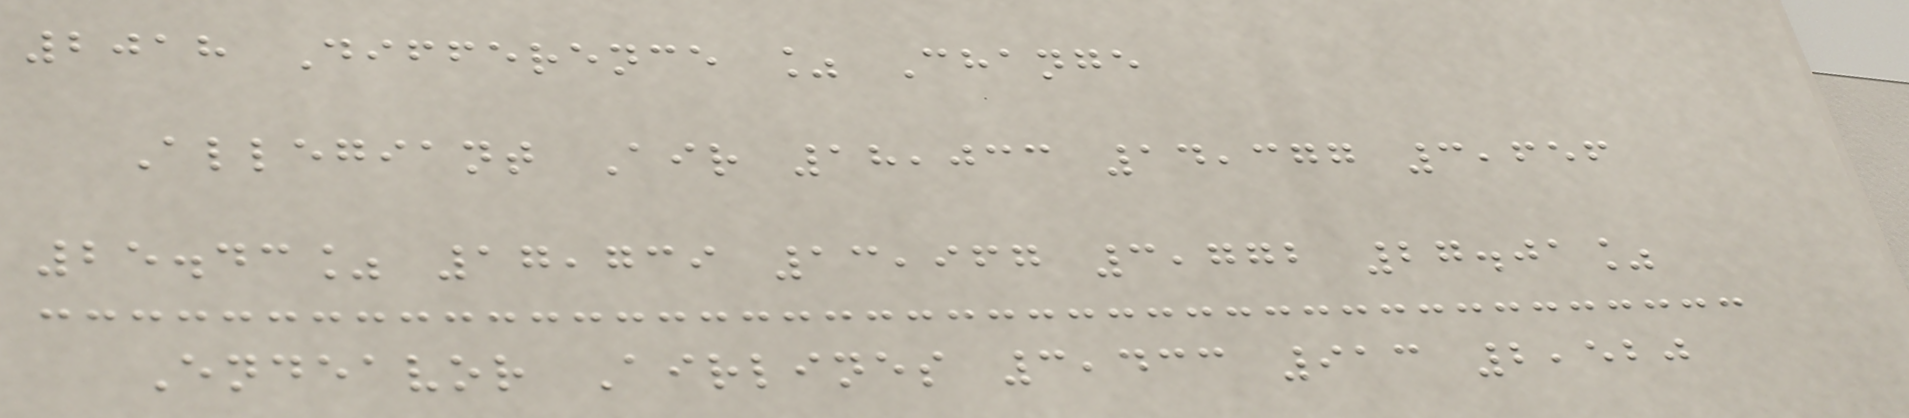2018 Difference % Change
Allegiant Air 18,033 14,377 3,656
25.43% 17,739 13,967 3,772 27.01%
Endeavor Airlines 3,433 913 2,520
